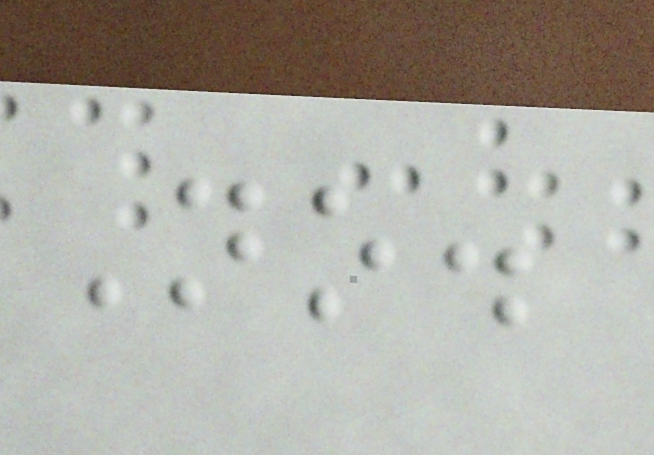No.
